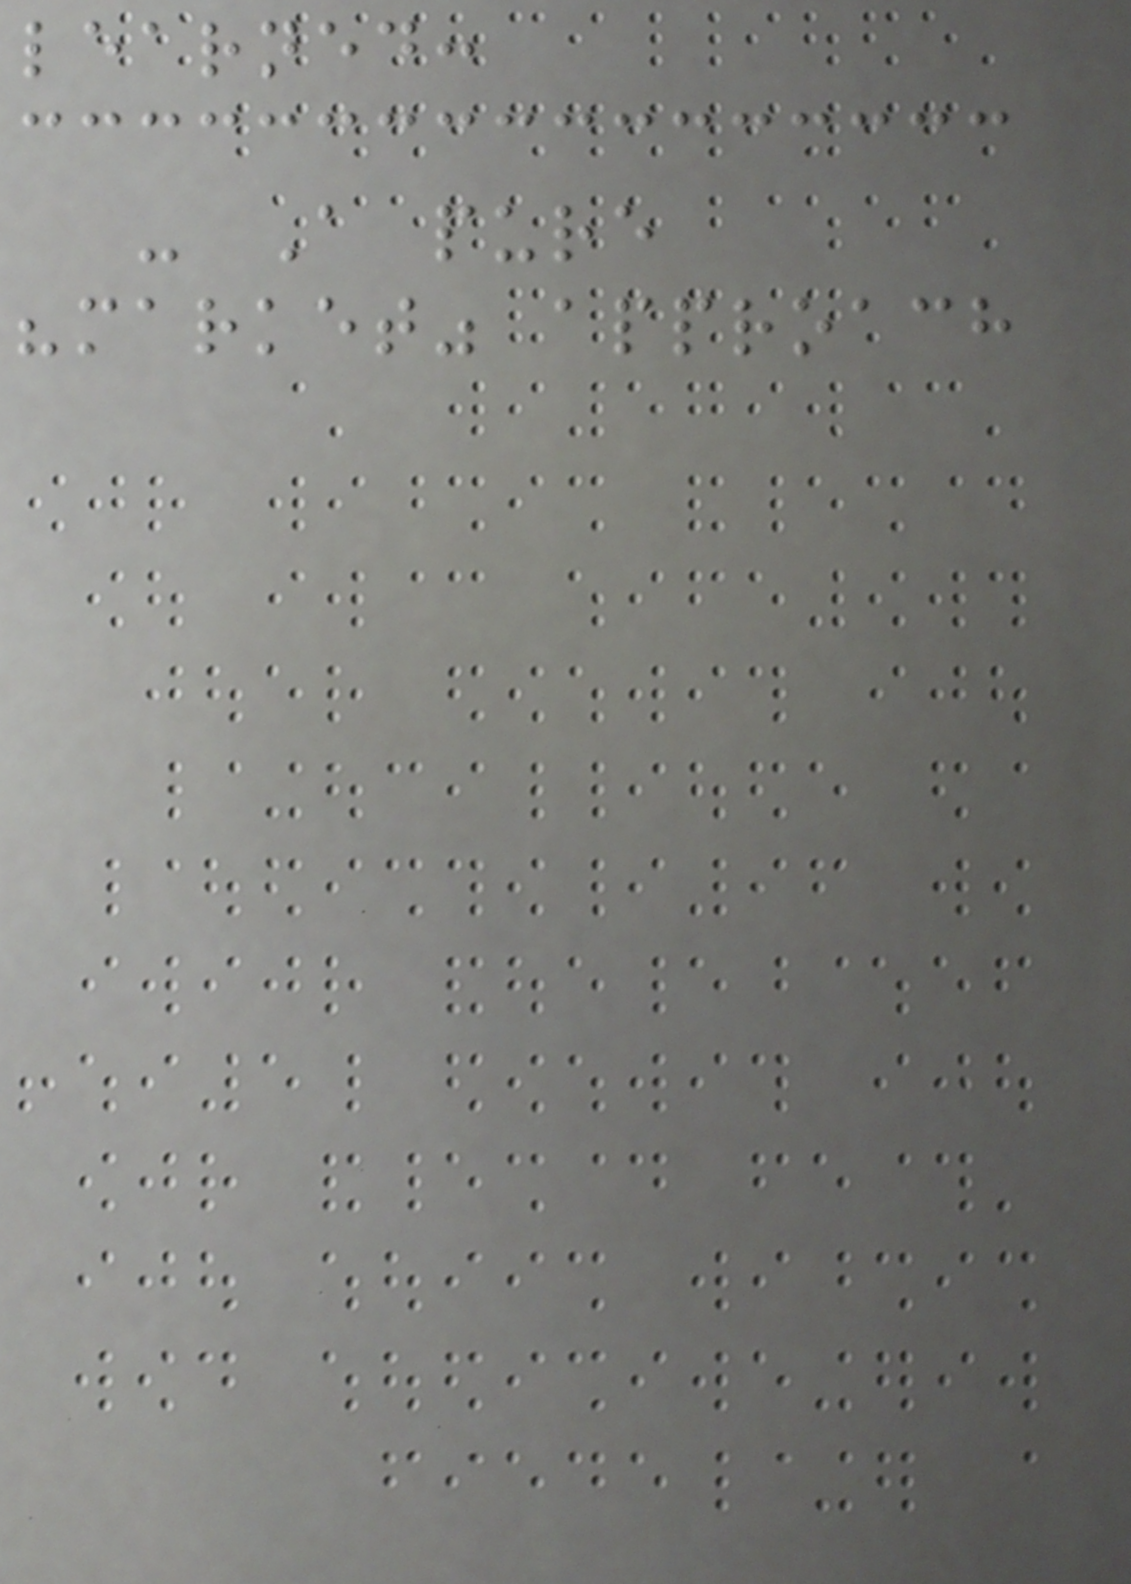learned:
- A pure
"market" approach
